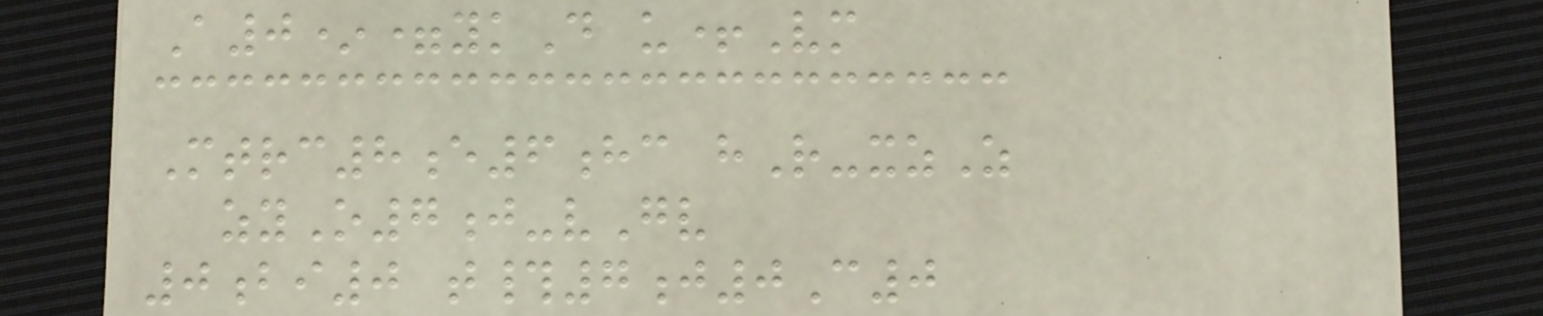A0*=ykD u+Vm
Mtrc8e6hc hR-xzZ
zyO7j-vGv
0bi0 t#7j0C0
